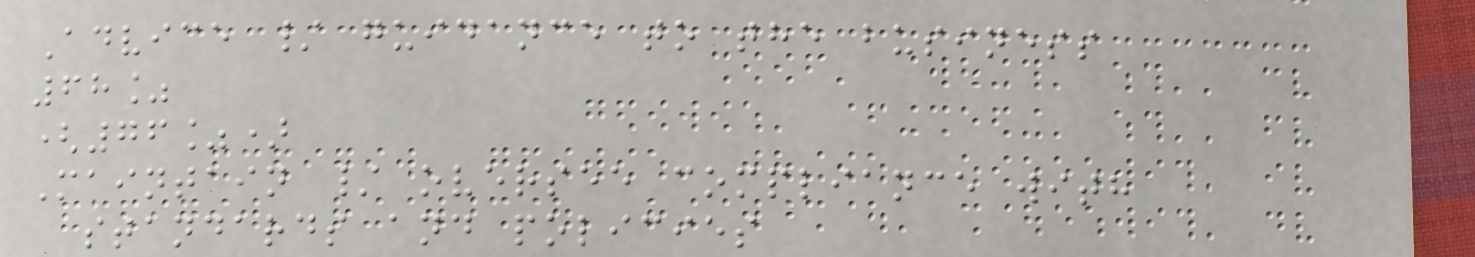Advice / guidance to the business
68%
(76%)
Maintain / oversee compliance with
standards and policies
